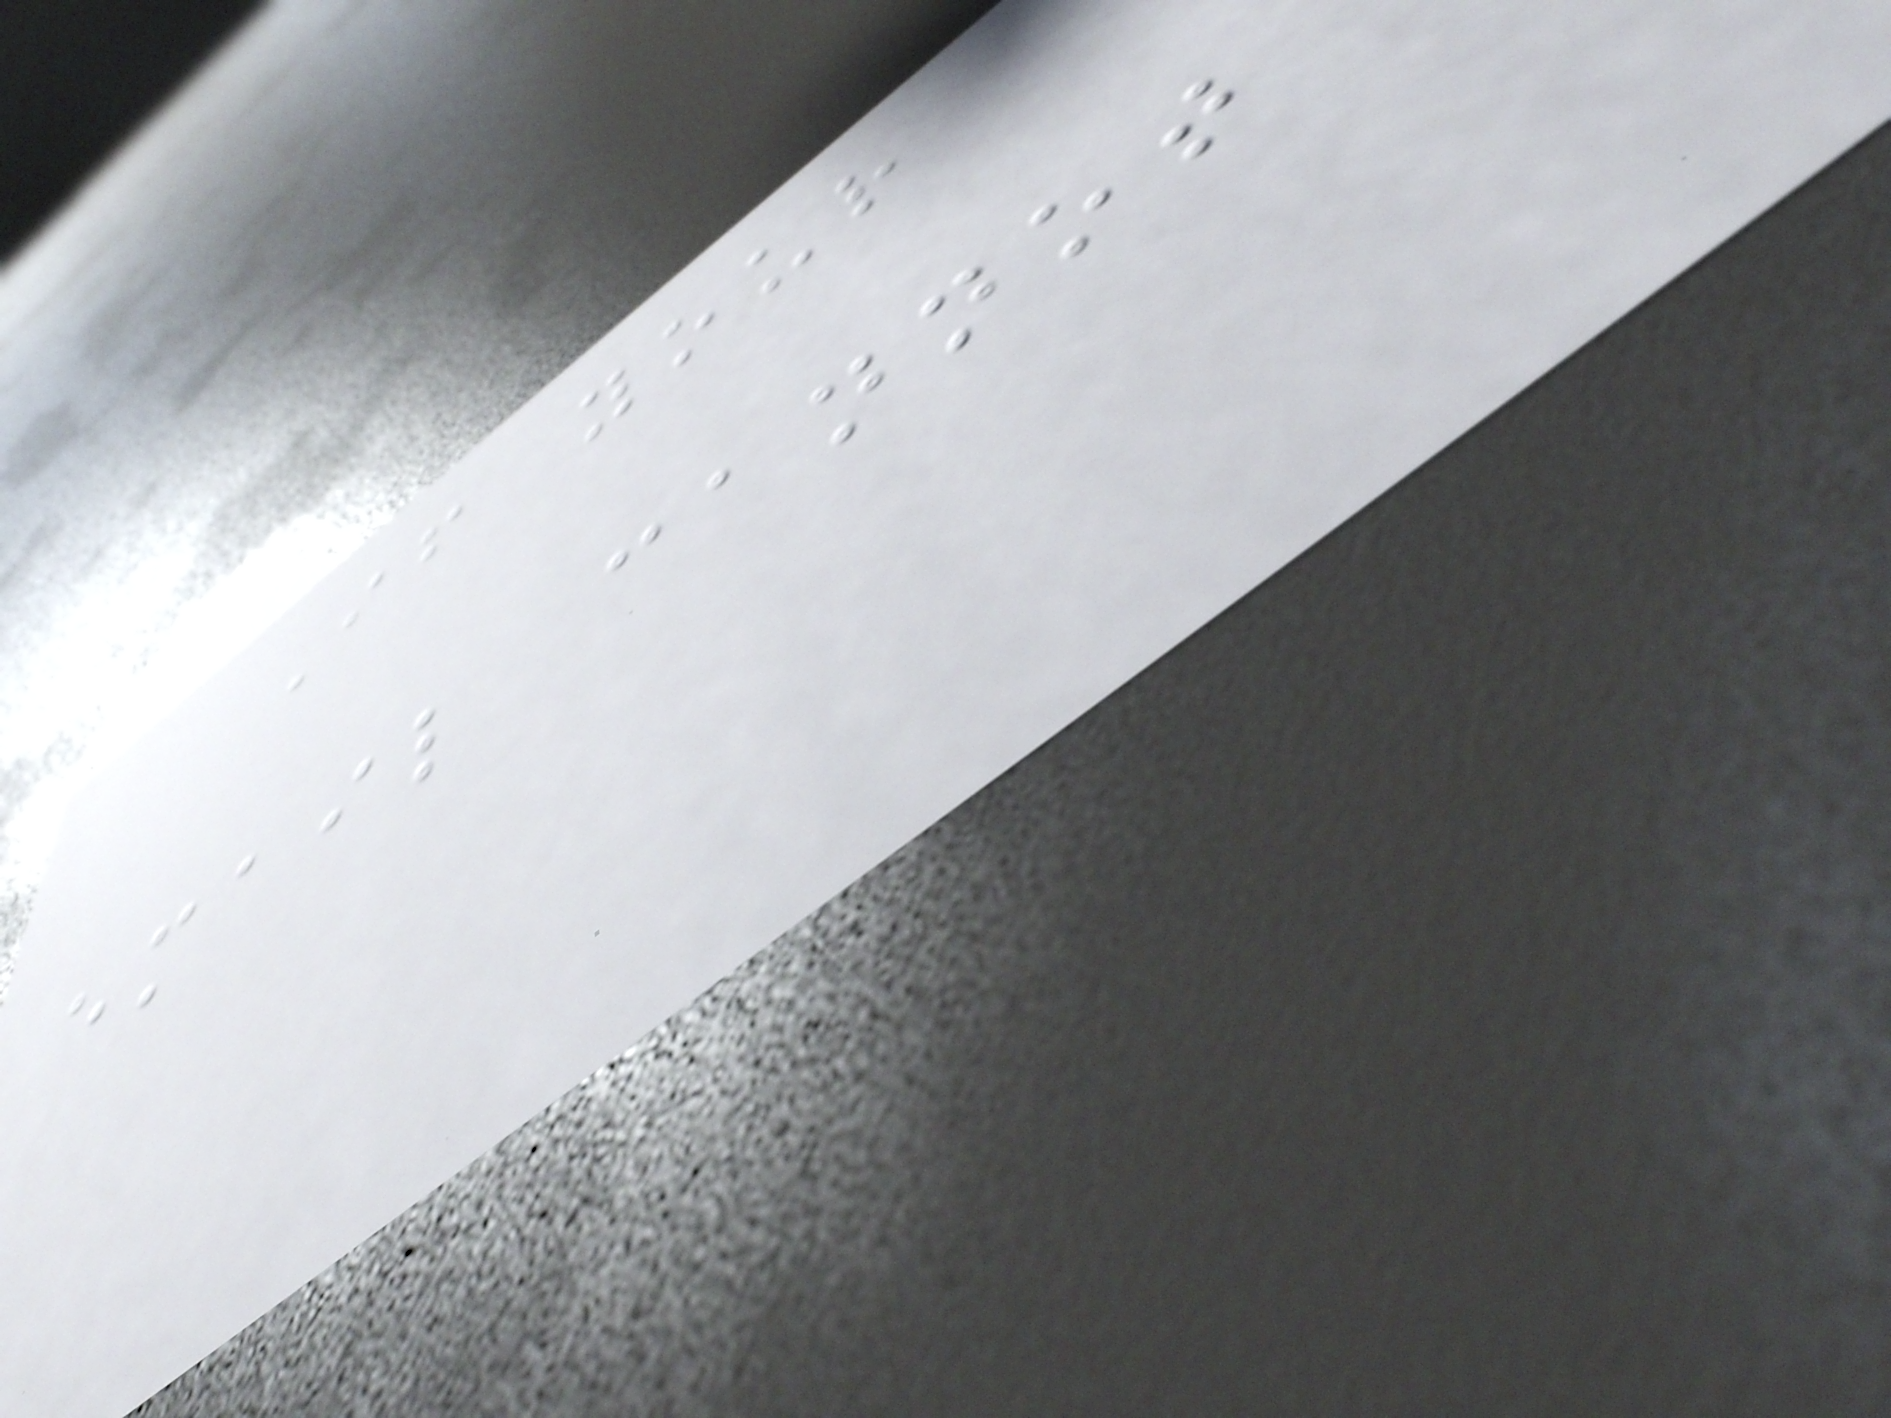If your
email cannot
